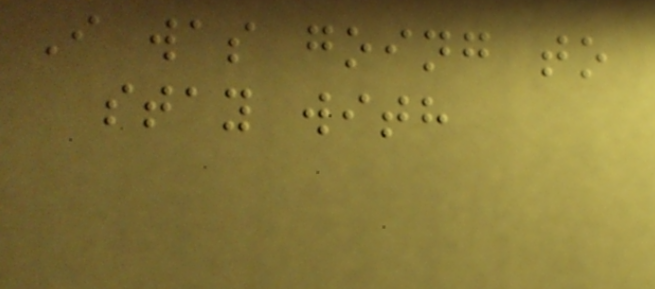I was going to
stay with
